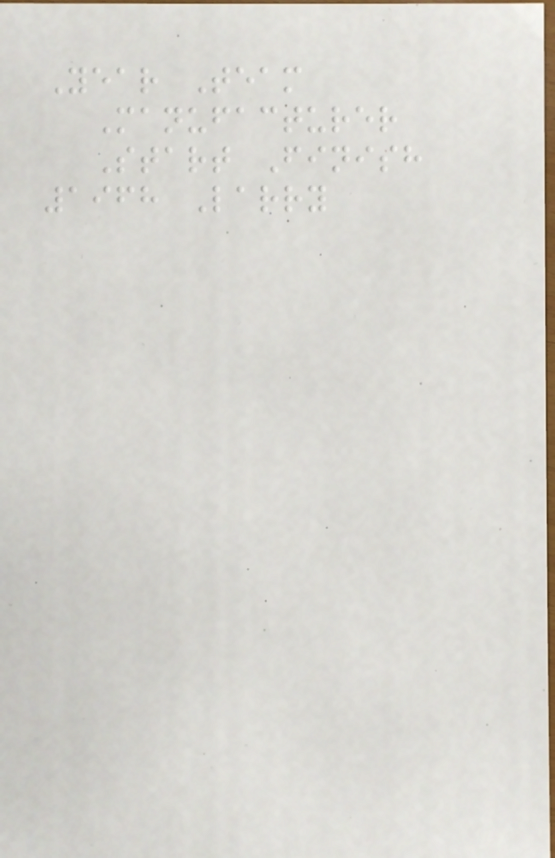Year Team
Manufacturer
Start Finish
1968 Larry
